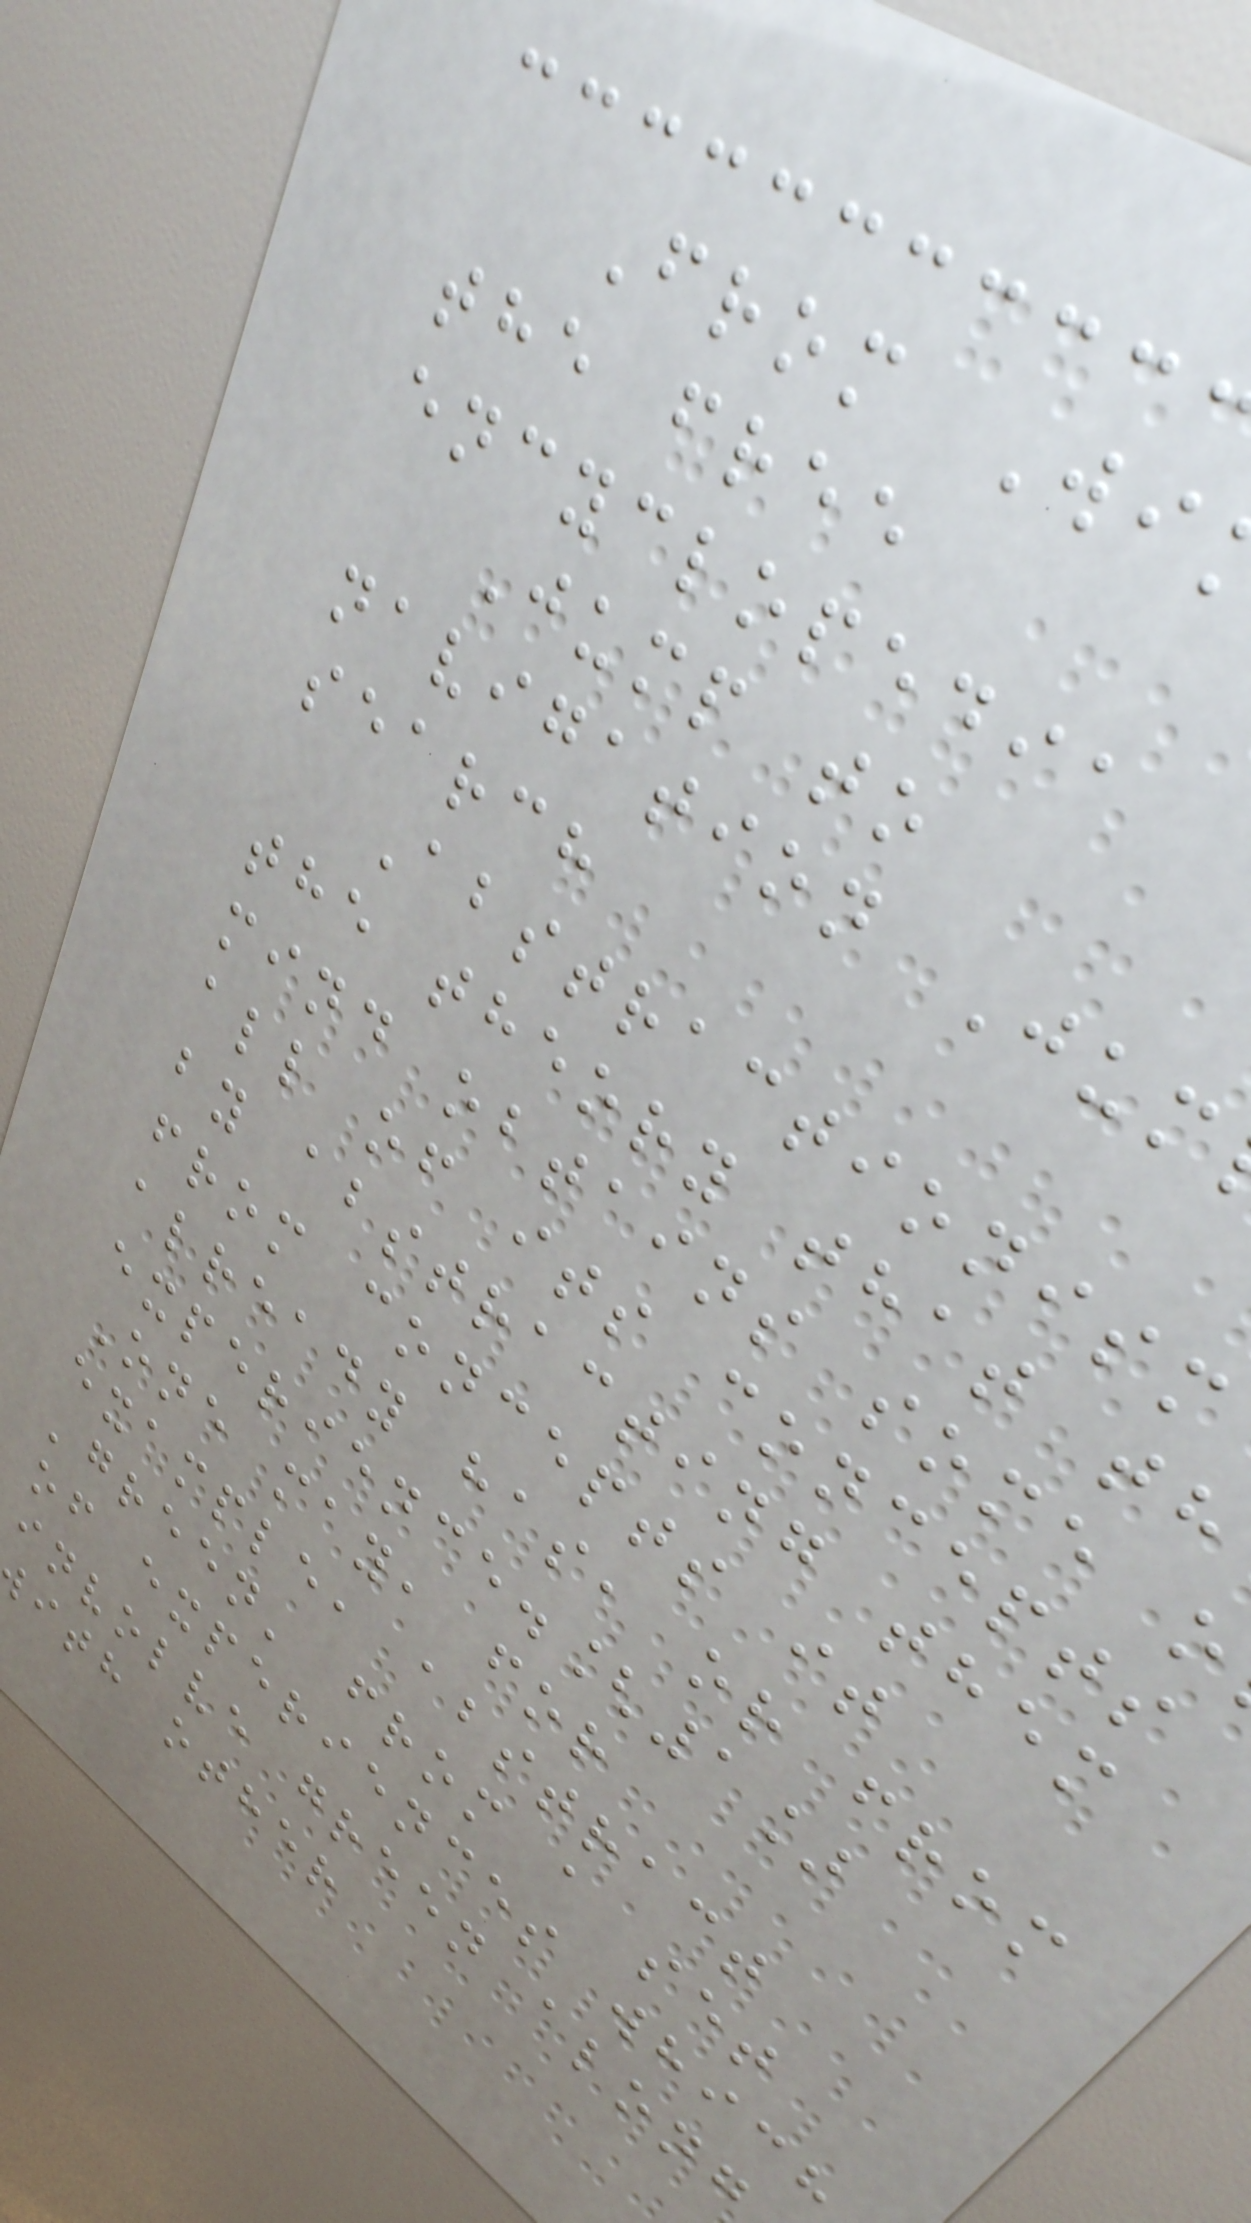From Wi
the free
encyclopedia
Jump to
navigation Jum
search
Abstractionism
the theory that th
mind obtains some o
all of its concepts
by abstracting them
from concepts it
already has, or from
experience.[1]
One may, for
example, abstract
'green' from a set
of experiences which
involve green along
ith other
